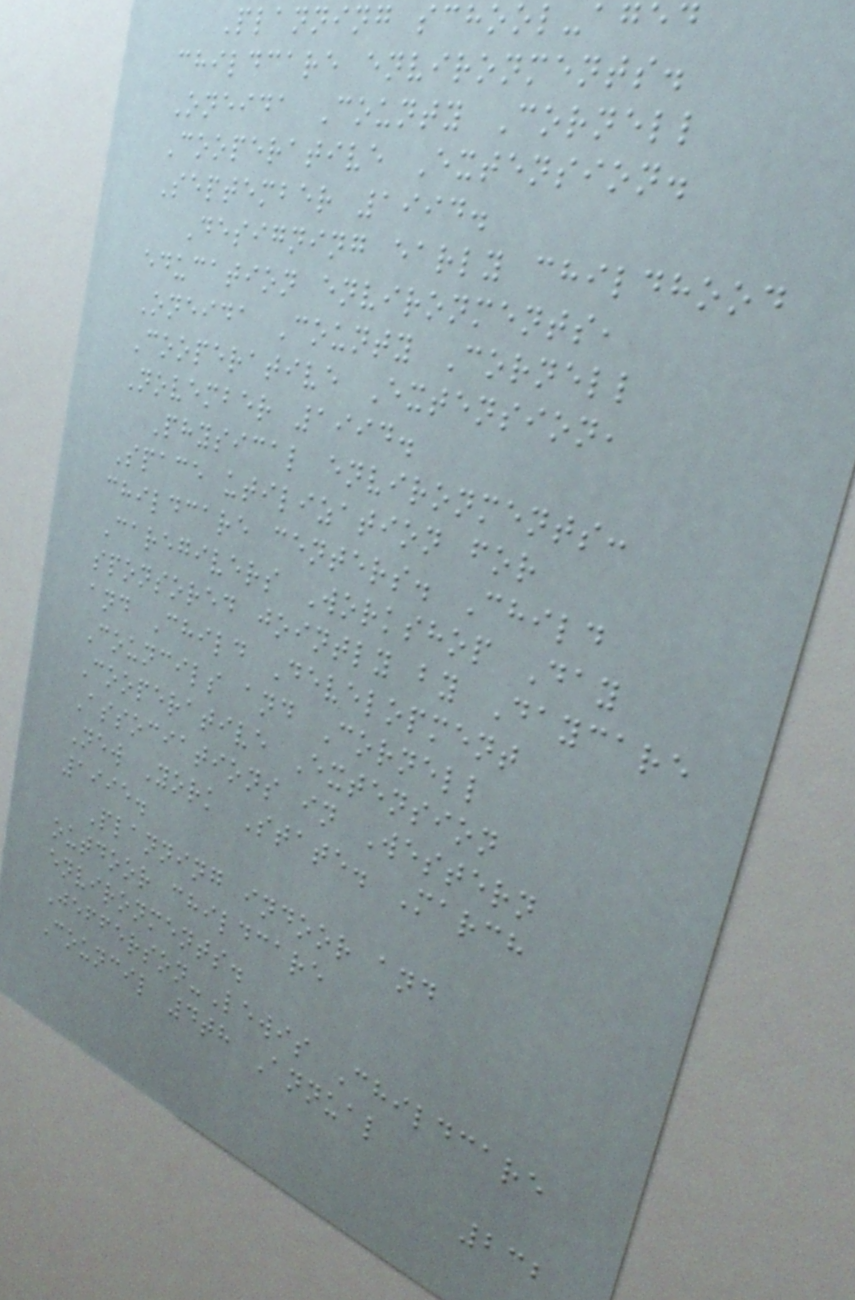Planning school-aged
childcare environments.
Oneida County Cornell
Cooperative Extension.
September 1994.
Designing early childhood
education environments,
Oneida County Cornell
Cooperative Extension,
November 1994.
Physical environments:
Space utilization for
childcare centers. Child
Caregivers Workshop Day
sponsored jointly by Daycare
and Child Development
Councils and Cornell
Cooperative Extension
Associations in Western
New York State. March
1995.
Planning indoor and
outdoor childcare
environments.
Jefferson-Lewis Childcare
Council 4th Annual
232
